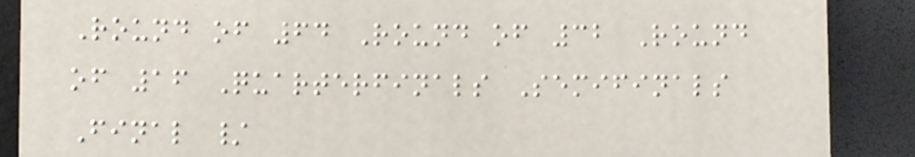Round of 64 Round of 32 Round
of 16 Quarterfinals Semifinals
Final /
